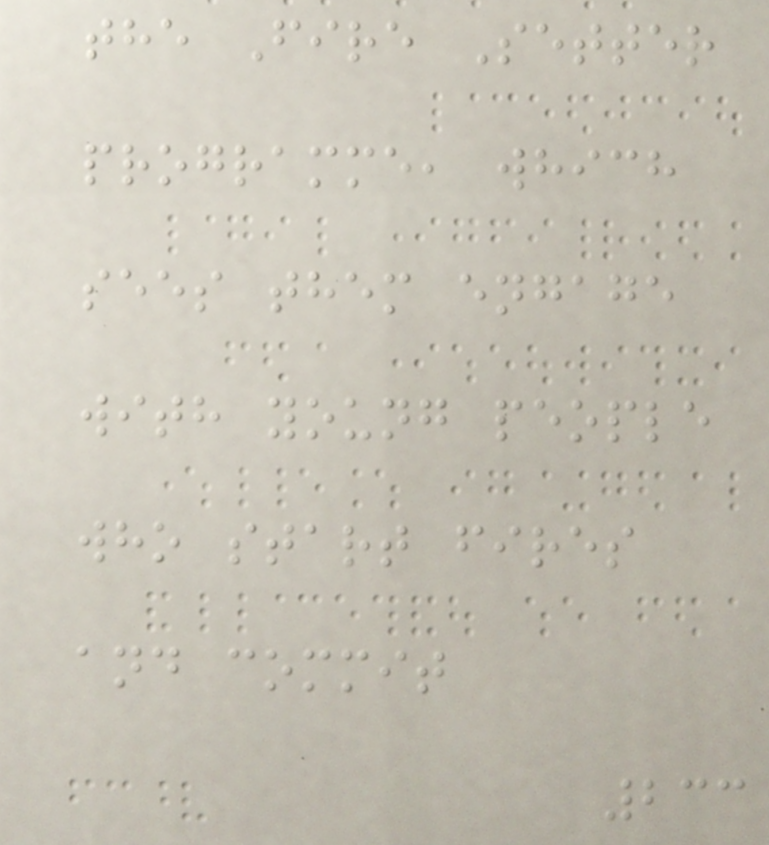the Fire Setter
programme, which
sees them engage
with young people
who start fires
and commit
233
